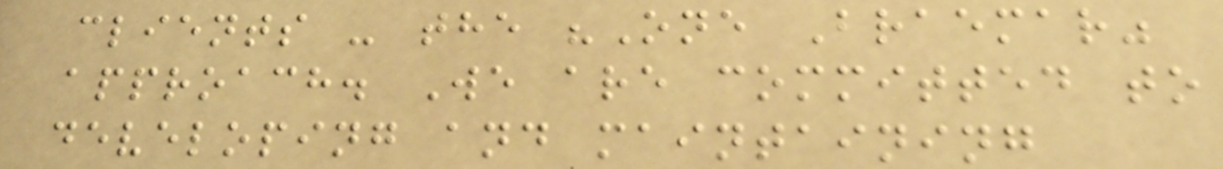clients - the "One Braemar"
approach. We are committed to
developing and maintaining
